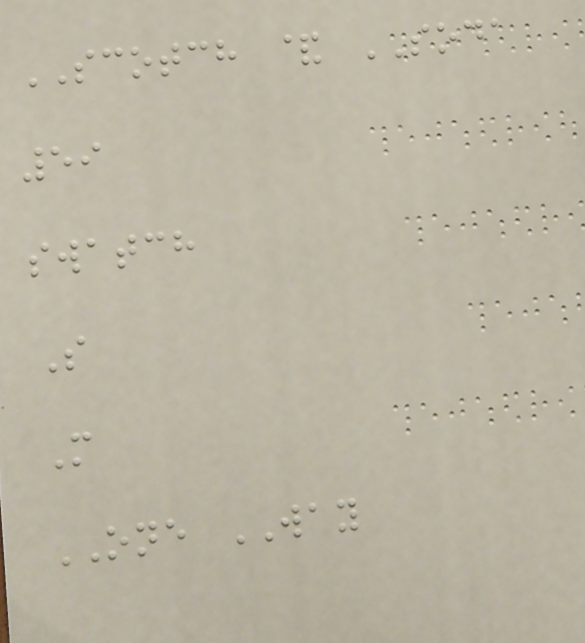SCOTCH & SODA
59
swatch
S
M
ONE WAY
